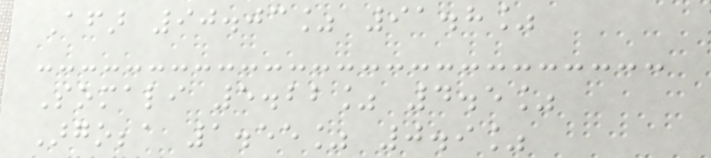Afar 90.03% 91.8%
Somali 5.22% 4.5%
Argobba 1.55% 0.9%
